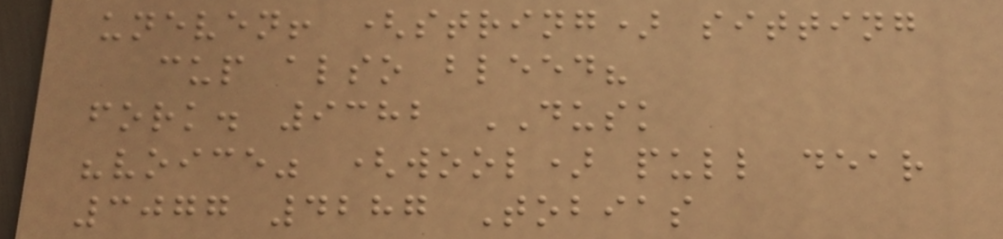uneven! (string) sitting
cup also bleed?
fork. 9382 DUSK
"voice" (wool) pull dear
3077 4287 Tobias
